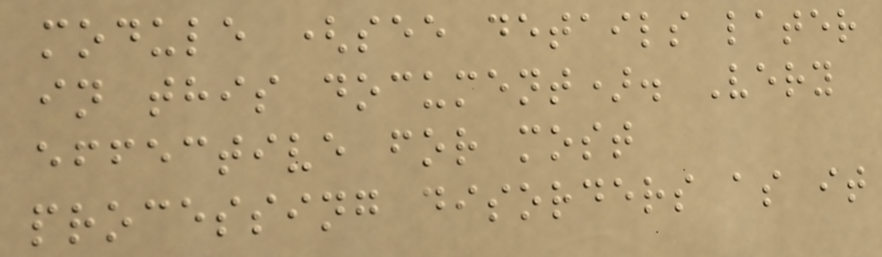module (see details later
in this document). Very
effective for most
processing disorders as it
